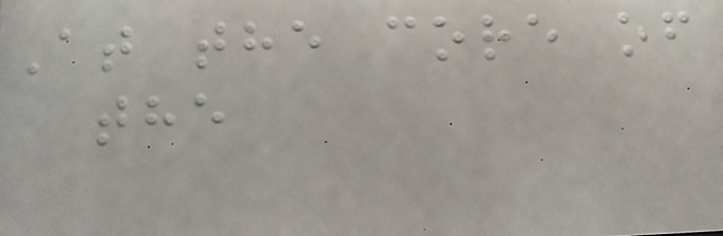At the core of
the
